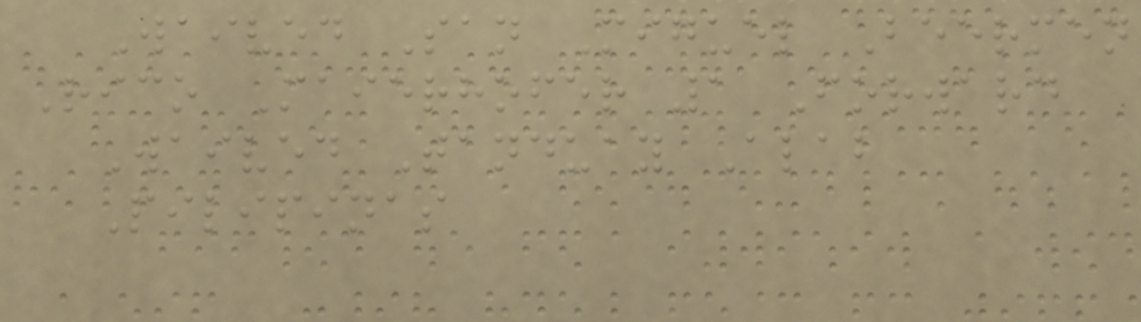Waived San Miguel Beermen
Rico Maierhofer 1 Forward
Waived Tanduay Alab
Pilipinas
